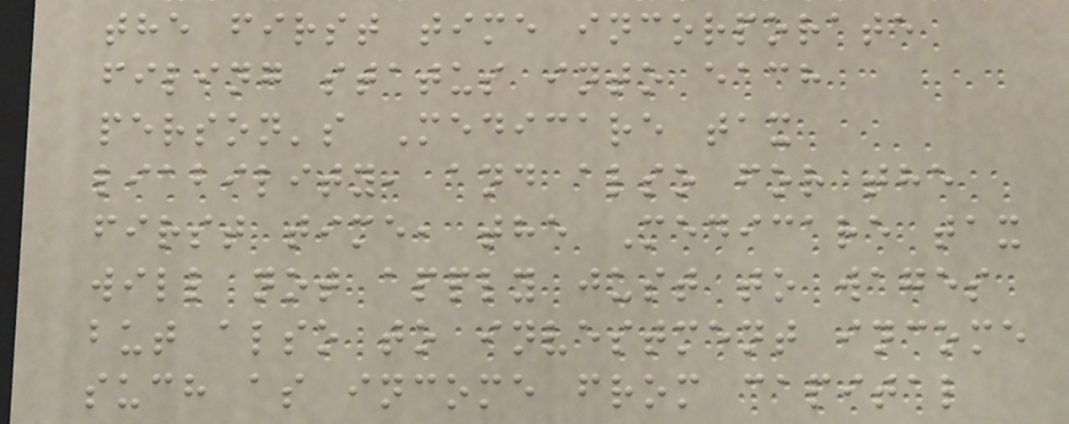the first time incorporate
filing status into each
person's Medicare tax
liability, and also for the
first time, the Medicare tax
will not apply just to wages
but also to investment income
such as income from capital
